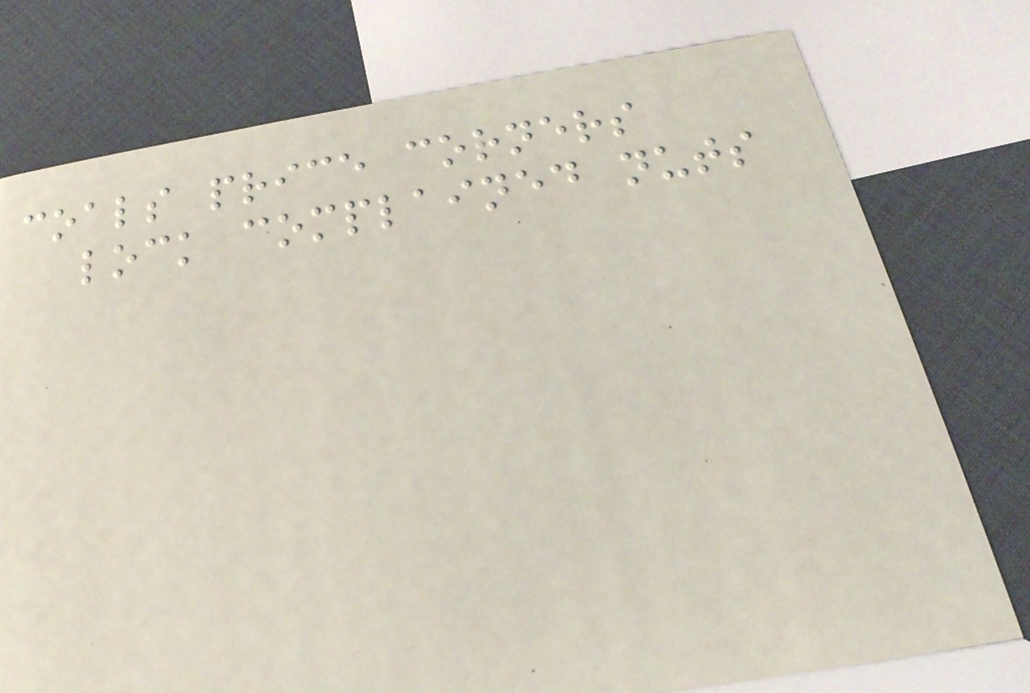coals price corners
lock complained nuts
